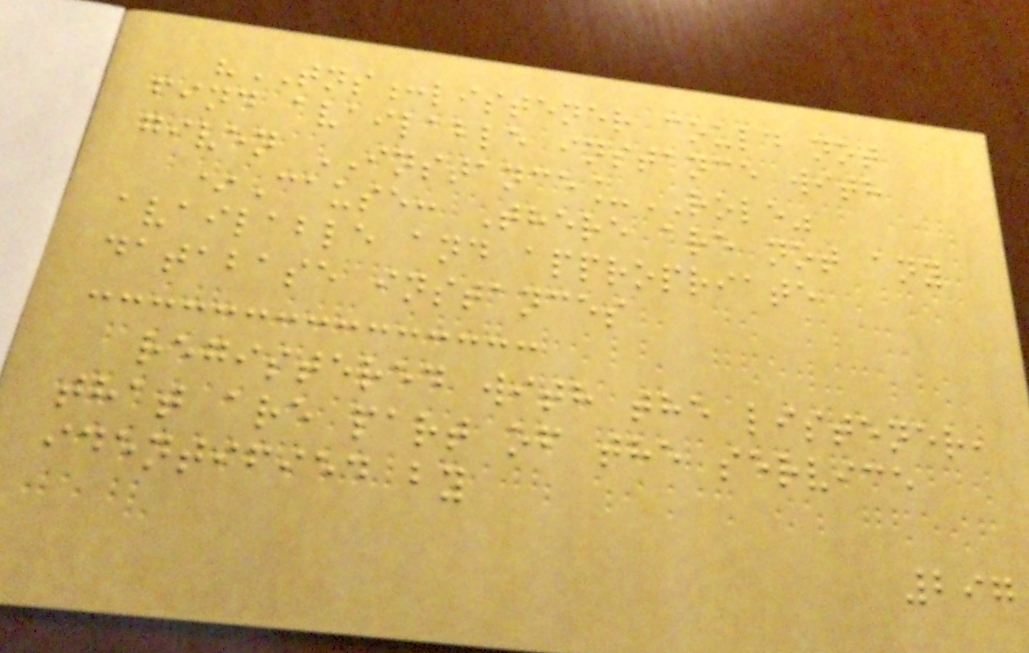"TNS:listener could not
find available instance with
given INSTANCE_ROLE"
*Cause: There are not any
available and appropriate
database instances
registered with the listener,
that are part of the service
identified by
297
